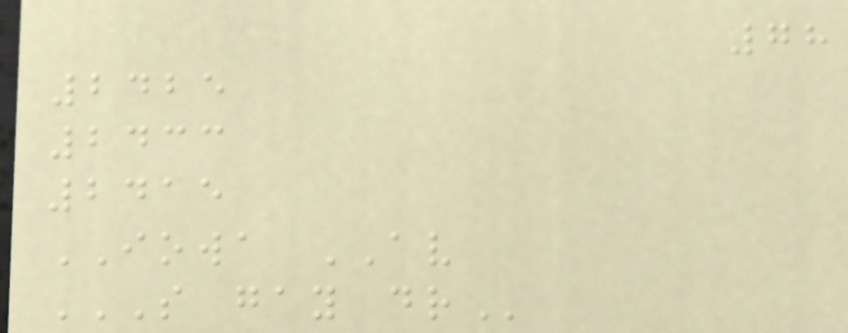78
2425
2433
2415
IOWA AV
S GAY DR
